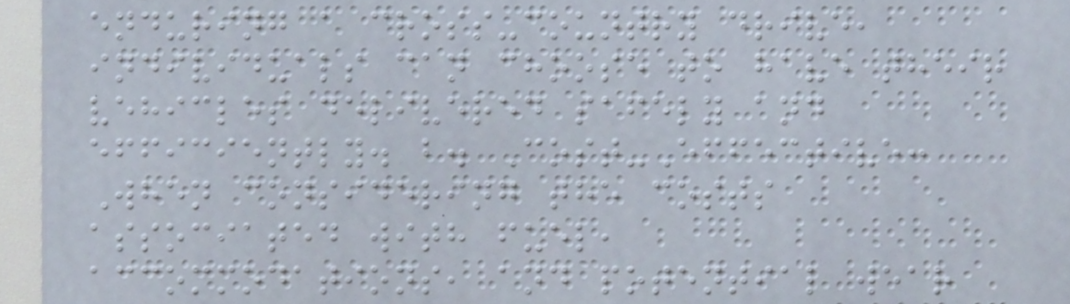enduring a cross-country drive,
individuals can choose to have their
vehicles delivered safely and
efficiently. b. Cost-Effective:
When considering the costs
associated with fuel,
accommodations, and potential wear
